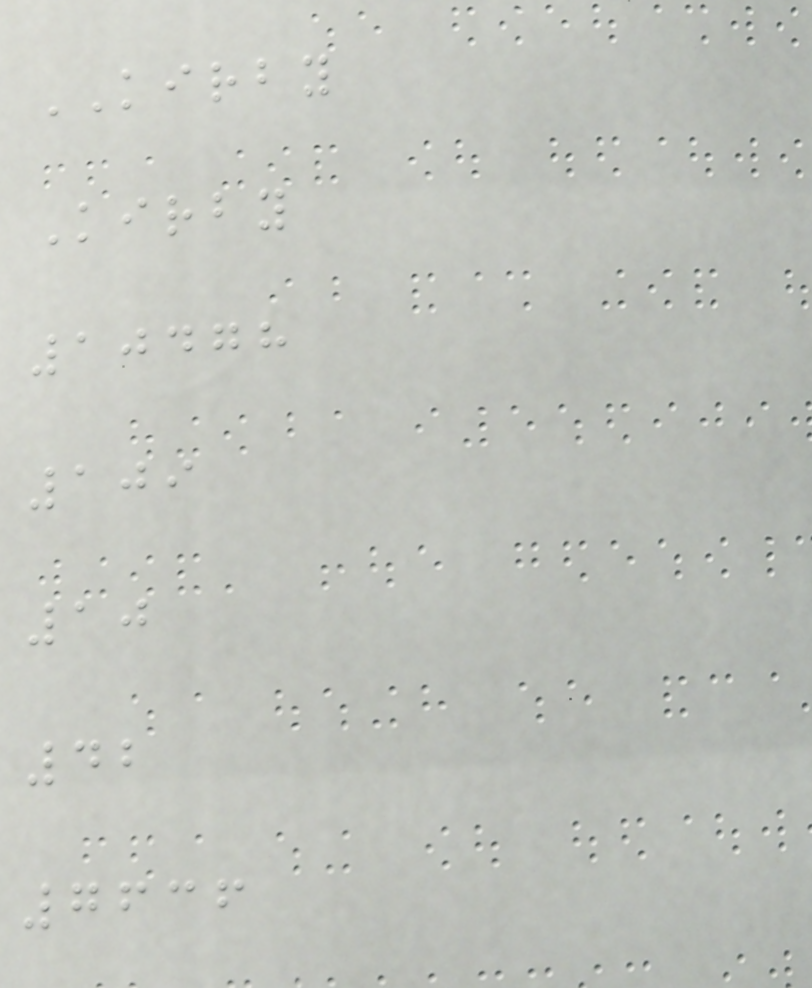KIRBY
Kirby
10478
109
10
42
7636
